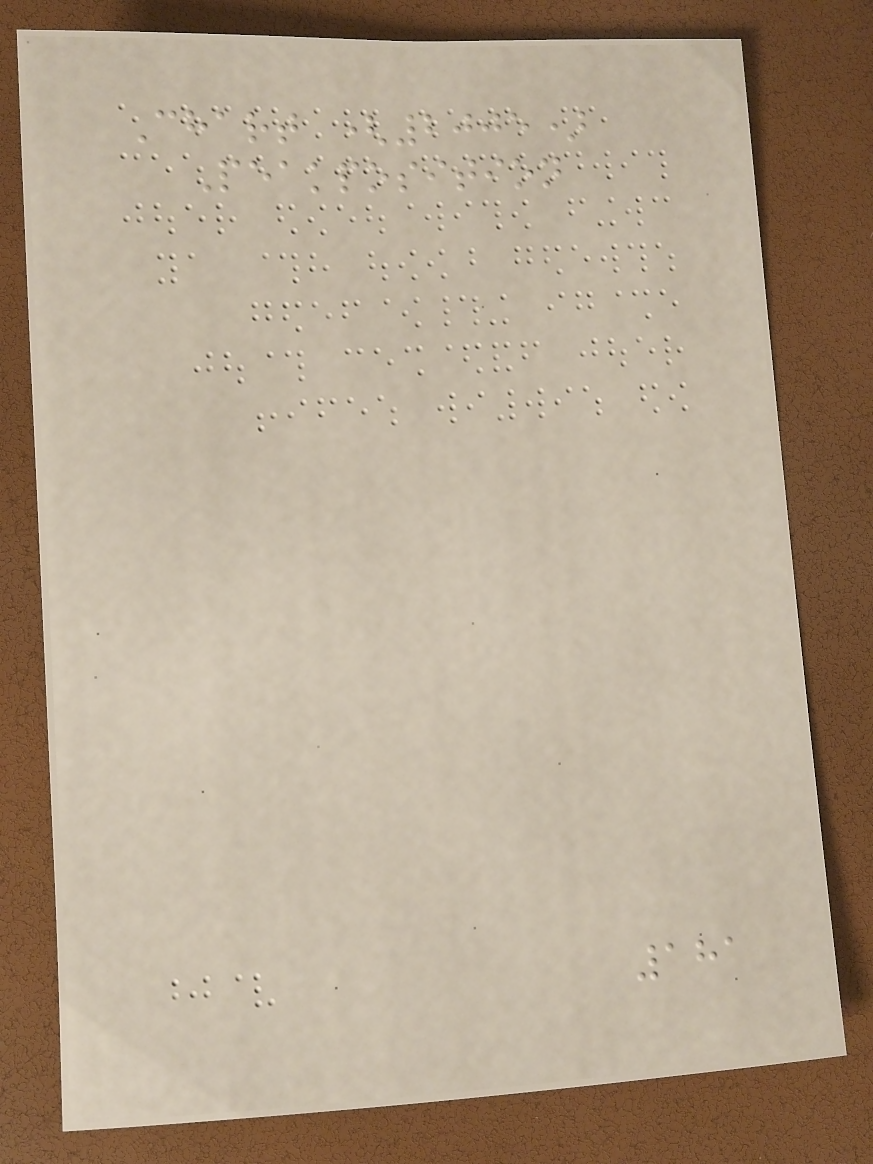Chart (2005)
Peakposition
181
